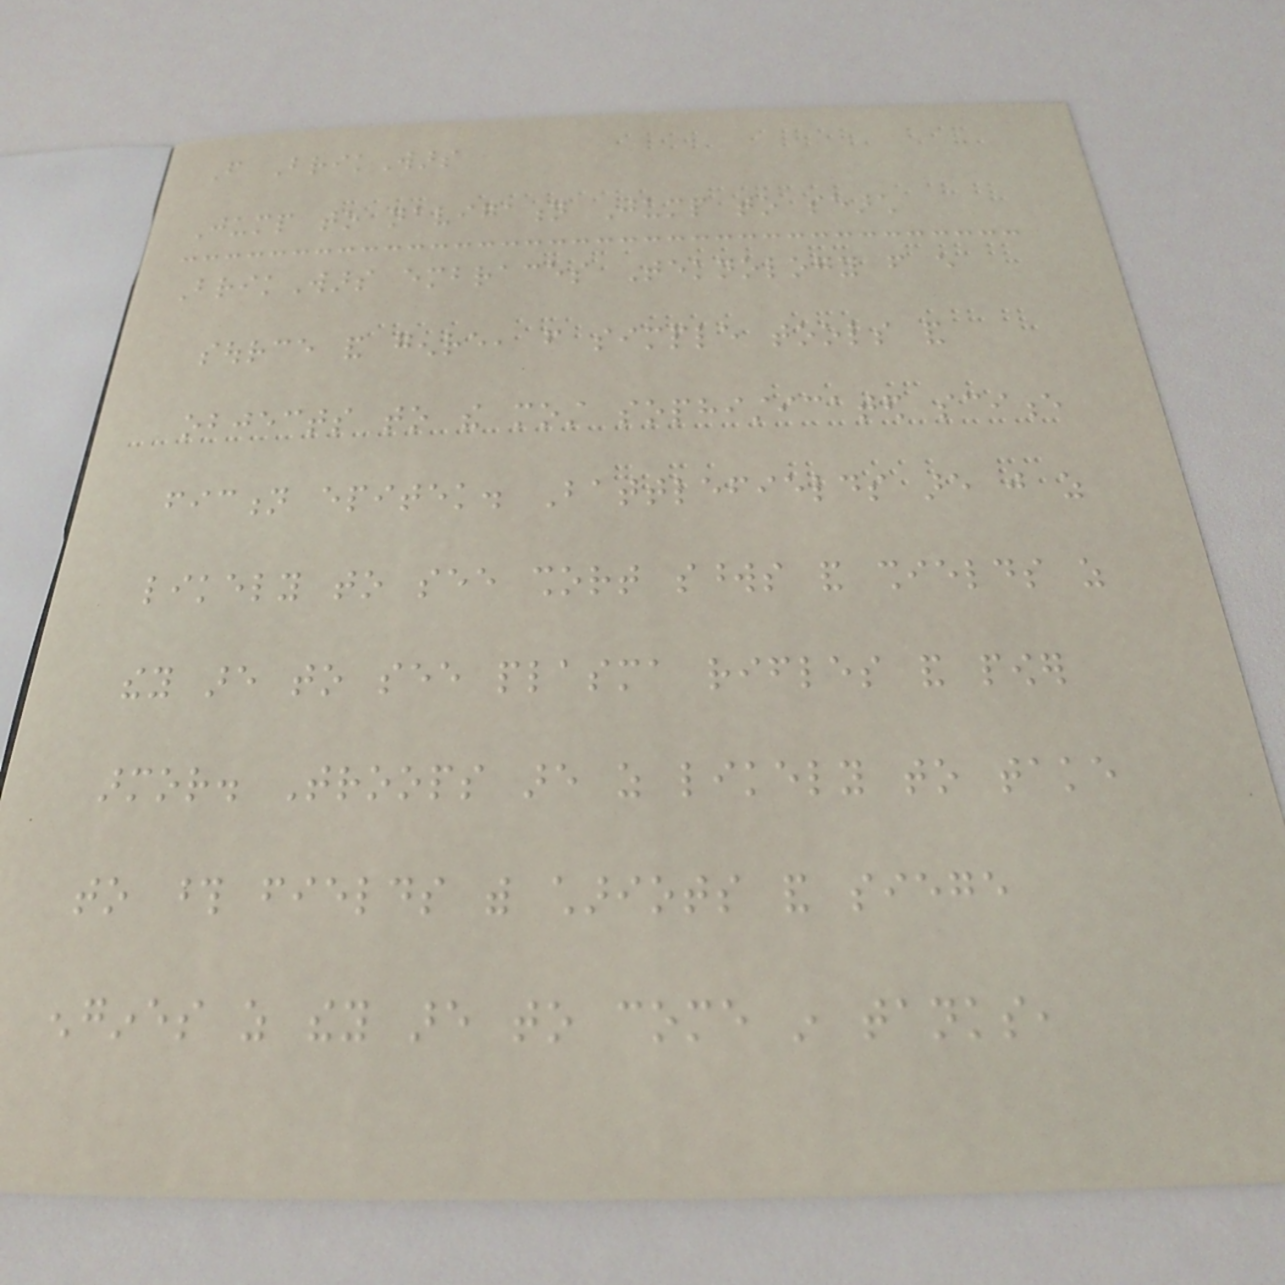From BrikWars
Jump to navigation Jump to search
BrikWars embraces Teknology from every
source and genre, from simple tools and
objects to the most sophisticated science
fiction epitek. Battlefields are just as
likely to see short swords and shields as
they are to see plasma rifles and power
armor. Troops are as likely to take
to those fields with chariots and siege
engines as they are to come in tanks,
